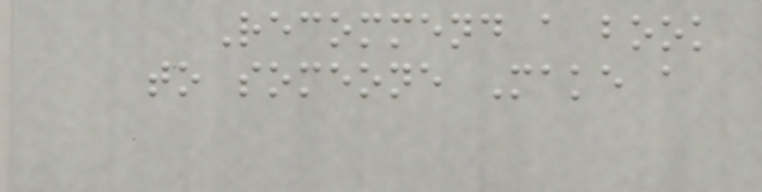Recommend a book
to someone Make a
